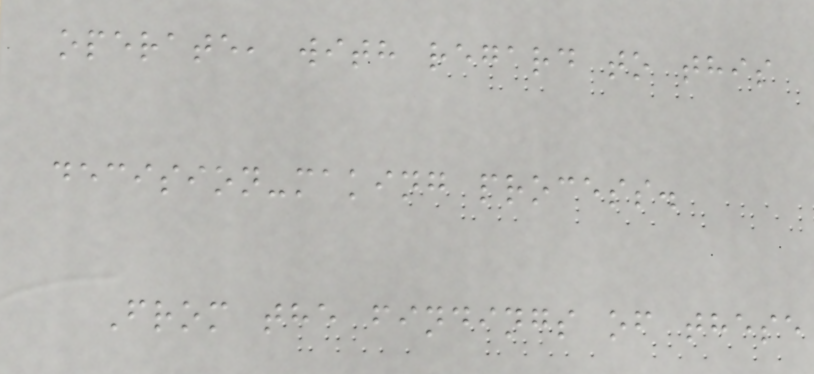operate, with regard to this
decision-making process.
From the findings of these
